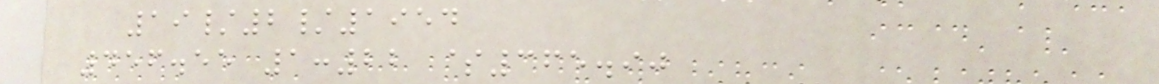19/2/1954
456.55 1:22 $365.90
